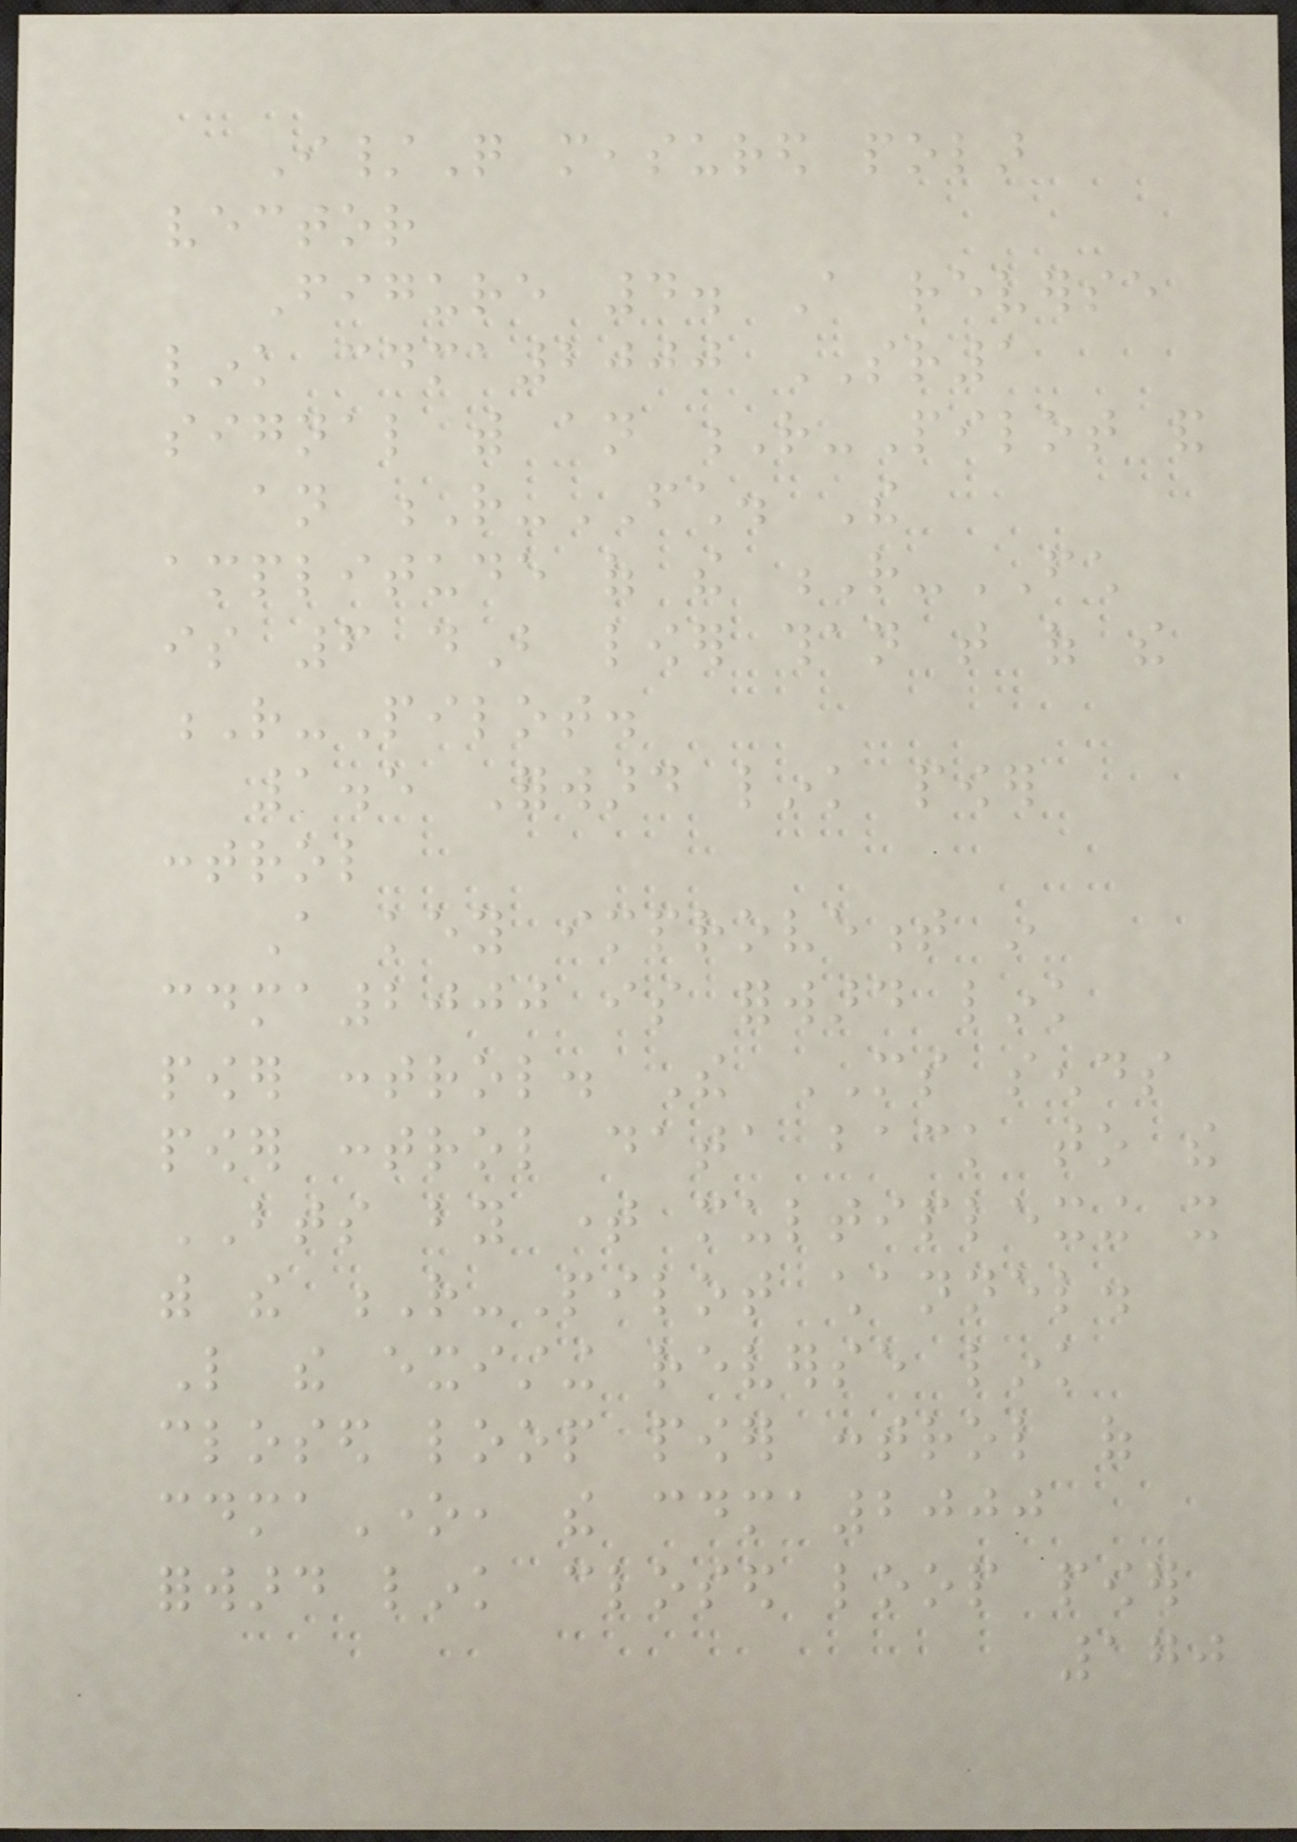I/Q measured polar
vector
Figure 4. A reverse
link cdma2000 SR1
signal with an R-Pilot and
an R-FCH. The
amplitude of the R-FCH
is 6 dB lower than that of the
R-Pilot.
1.5 Forward link power
control
A key improvement in
cdma2000 is forward link
power control. The MS sends
power control data back to the
BTS by time multiplexing it
with the R-Pilot channel.
Like the existing reverse link
closed loop power control of
cdmaOne, the cdma2000
forward link closed loop power
170
